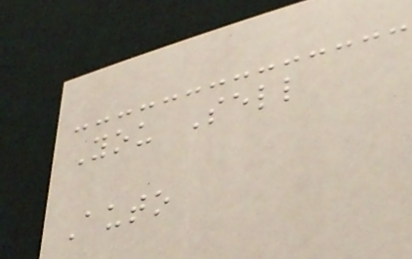You Sell
Auto
